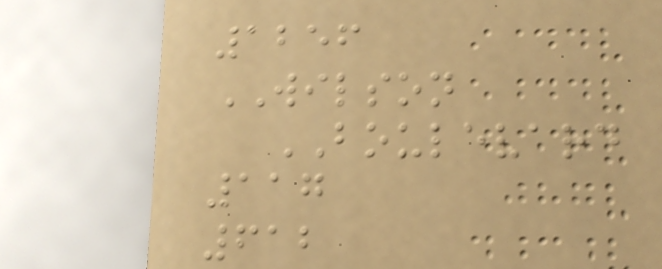1256
WILSON
BOULEVARD
117
612
